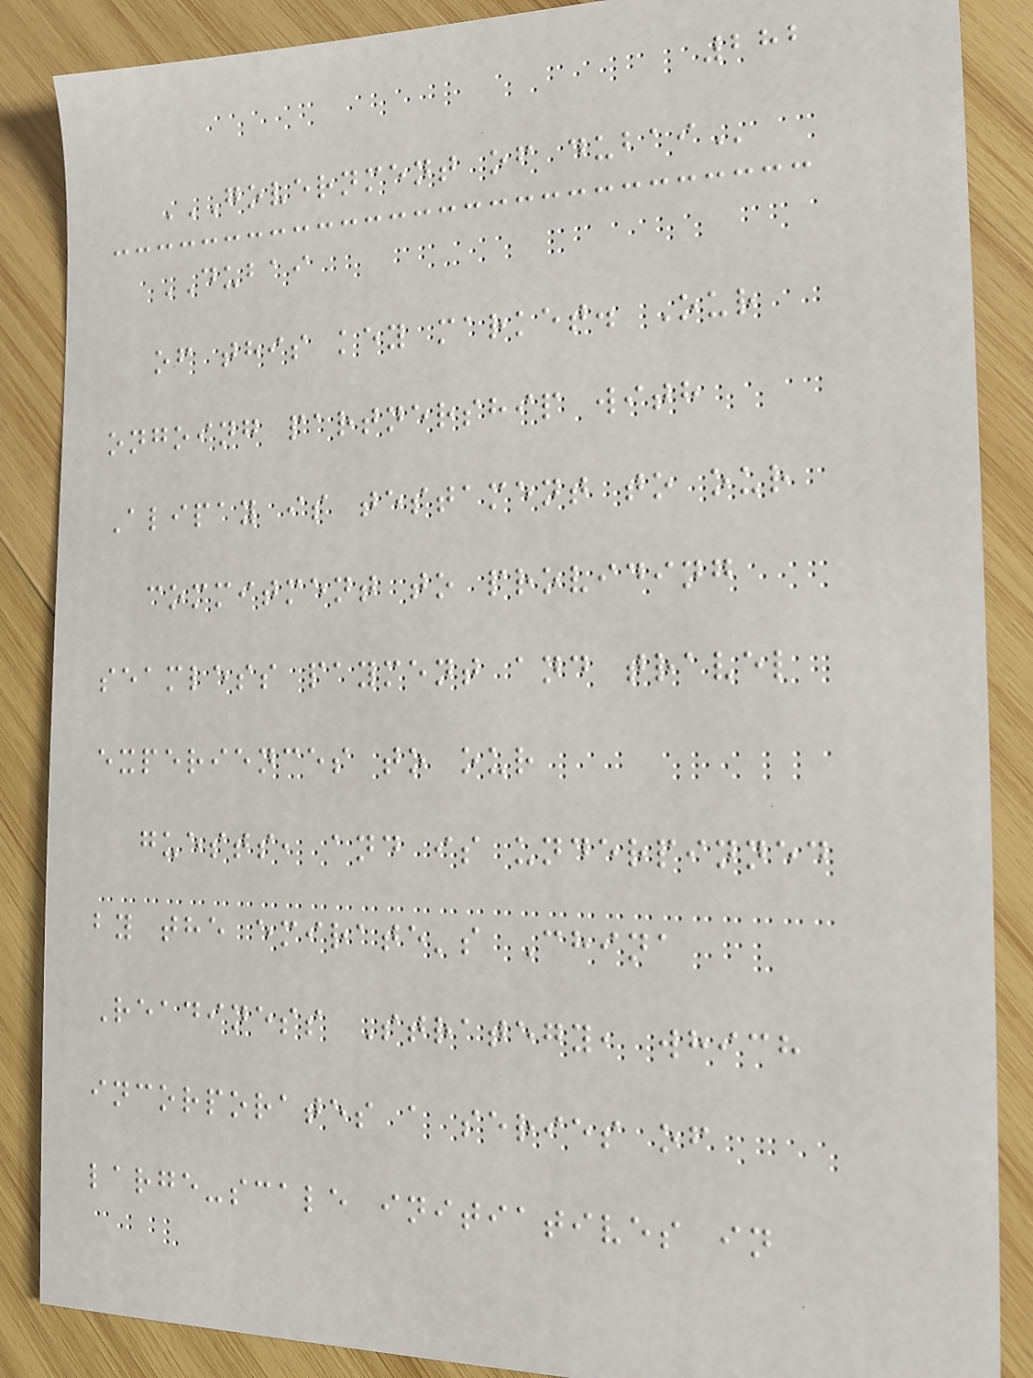282
GOVERNMENT OF DUBAI
DUBAI
of this key market. Our
ongoing partnership with
Alipay is testament to our
commitment to providing
seamless payment and travel
experiences to our
guests, and is underpinned
by the emirate's China
Readiness Strategy, which
incorporates a series of
large-scale initiatives in
